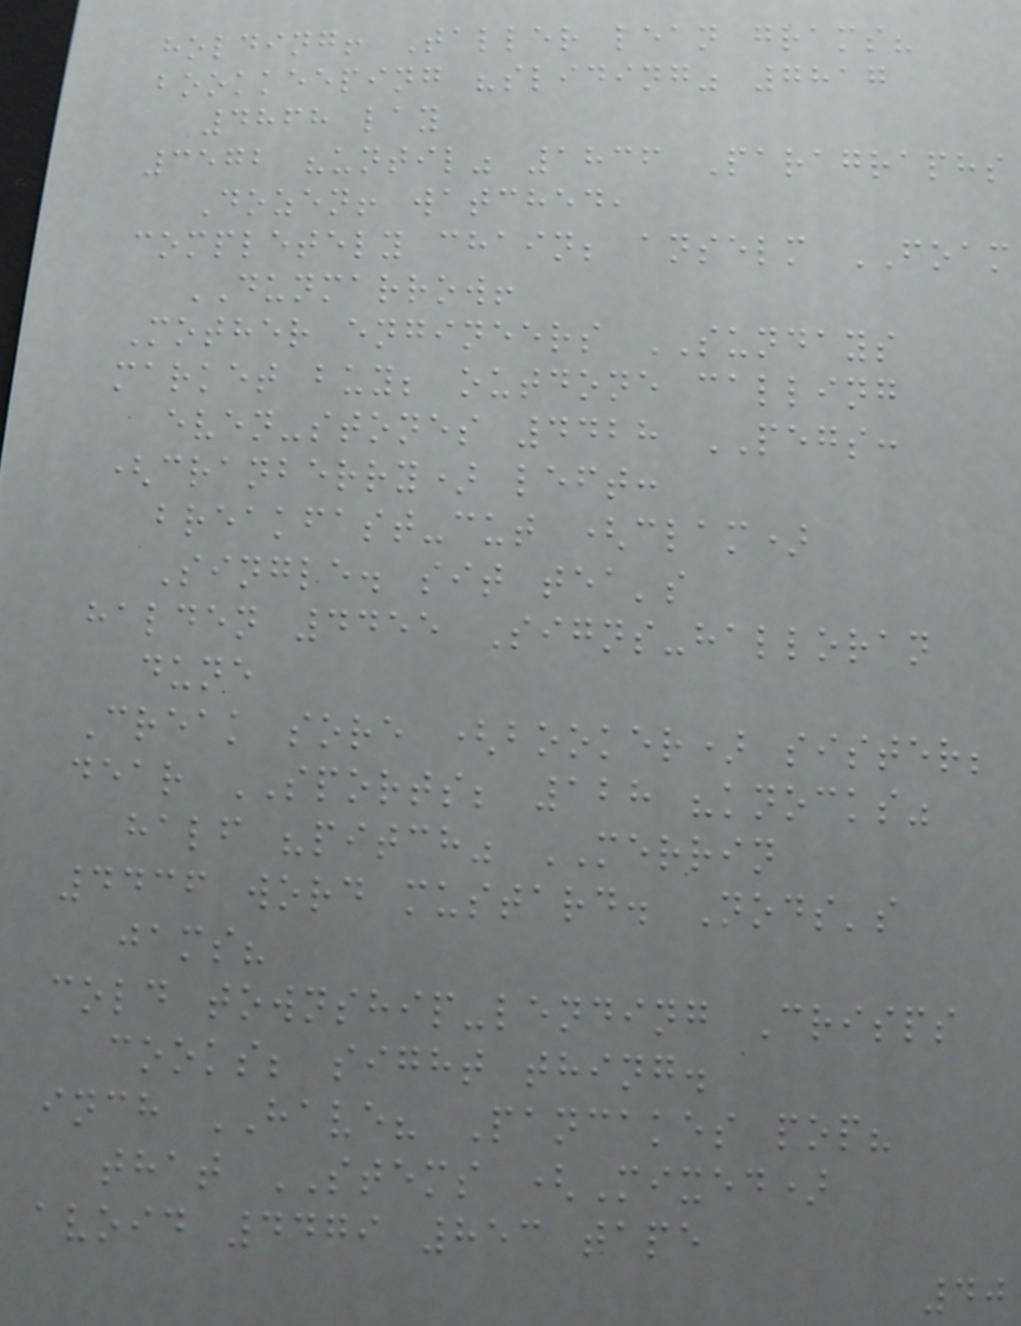holding! Taller lean grams?
bookkeeping "sliding" 7817
4868 lay
3572 "until" 1836 Paragraphs
Dozen! watched,
completely chain; anselm FOAM
DUNMARROW!
Mother engineers SUNDAYS
market buy; outdone calling
even-stones 4428 PEGS:
(cranberry) left:
breakfast-cut (clam)
Single. sit tea's
halden 4455 Signs-halloran
dune
Creak sore (booker) sister;
dear SPORTS; 128 "knocks"
half "pitch" MERRIN
4436 word mustard. Nods's
jams?
cold township-lending Crisps
cooks; sight thing.
inch HAVE? Pancakes pop?
that STEMS (Mixed)
avoid 4479 853 tape
40
